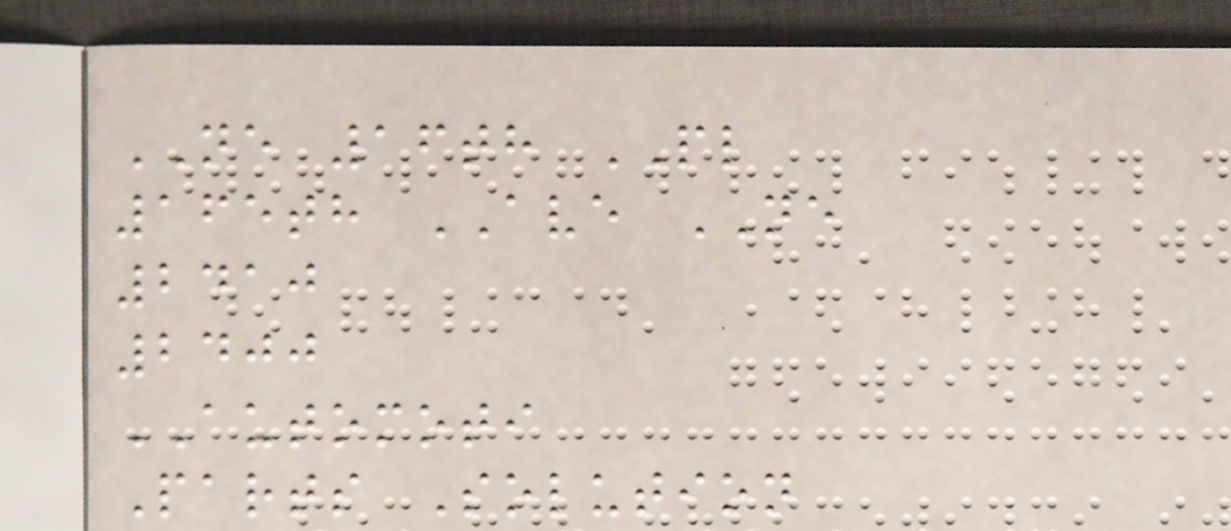NE 16th PL
165th AVE NE
2410
2400
AUTOMOTI
Parts Solution
